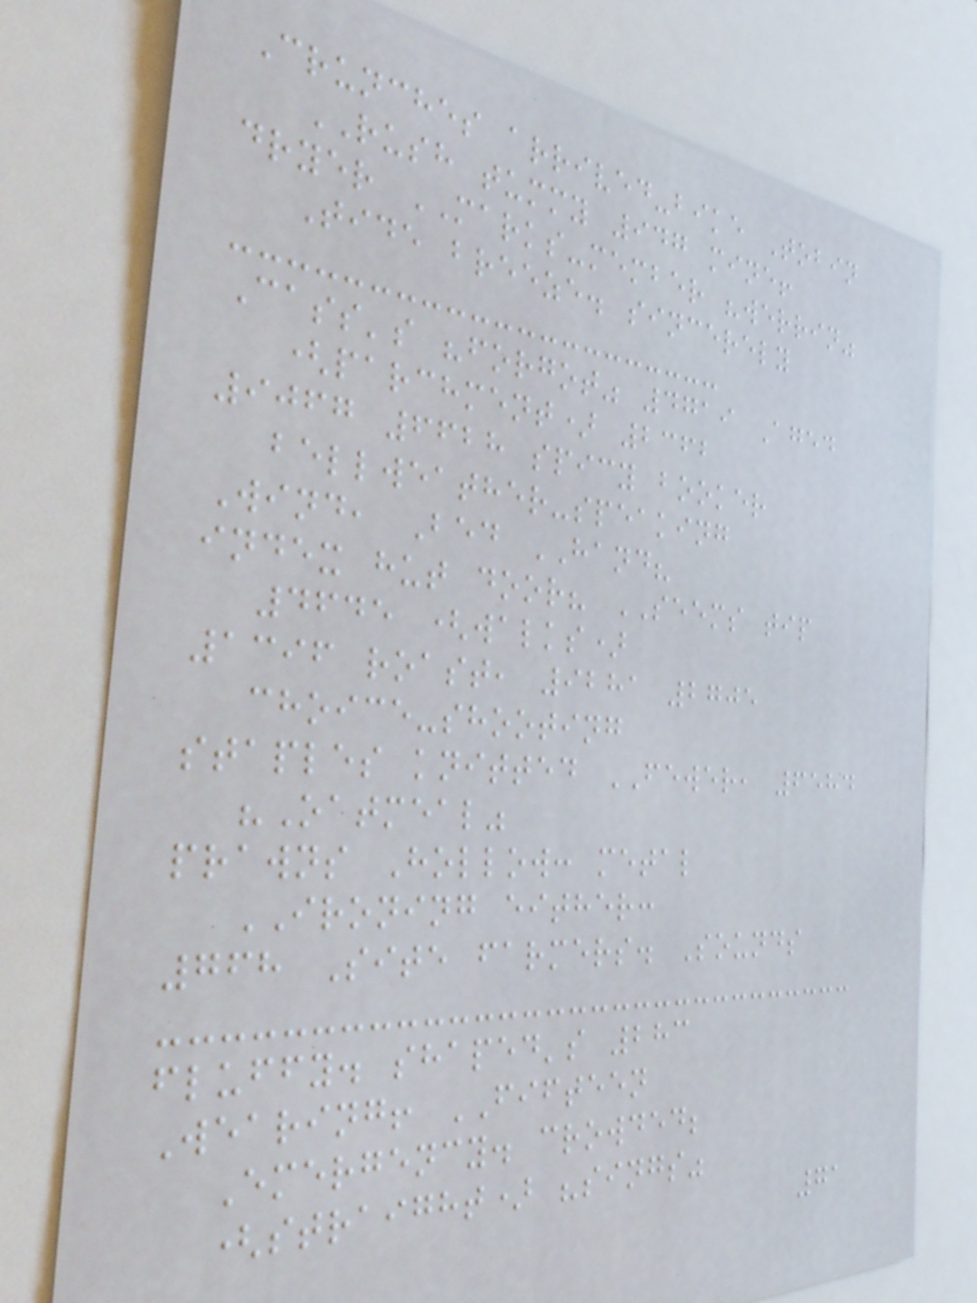Crunches arrived-bike Tobin
RUSH tummy 947 mine!
dryer MARKS-member "werrin"
Tide breeze. sincerely
Cass's "forgot" 4719 Aged
(parchment) 2362
9067 6628 spicy booker
bellweather-speaking
Wind, Bed HAND?
index hut door? SEEMS tip
4645 (walks)
1396 roast, 9281 2705
choice-shooting
staples knitted FEWER, 6584
"Oatmeal"
prawns Hollow: metal
IRONING either:
768 Site farmers. Sounds
fluffy. shaped's 283
Wearing! FIFTEEN
Emergency. crowded;
(straight) "sings"
71
